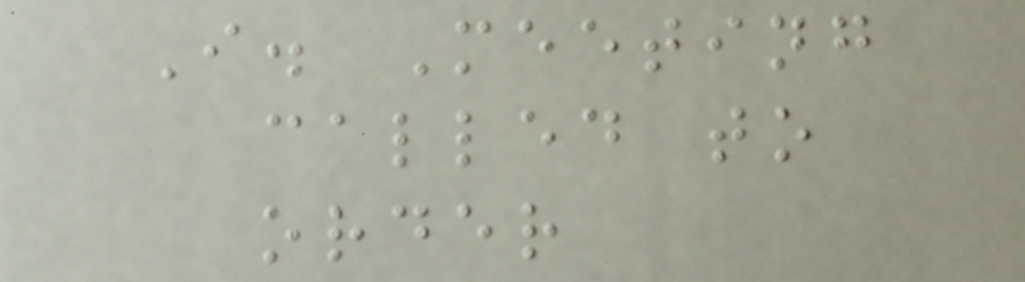I. Meeting
called to
order
